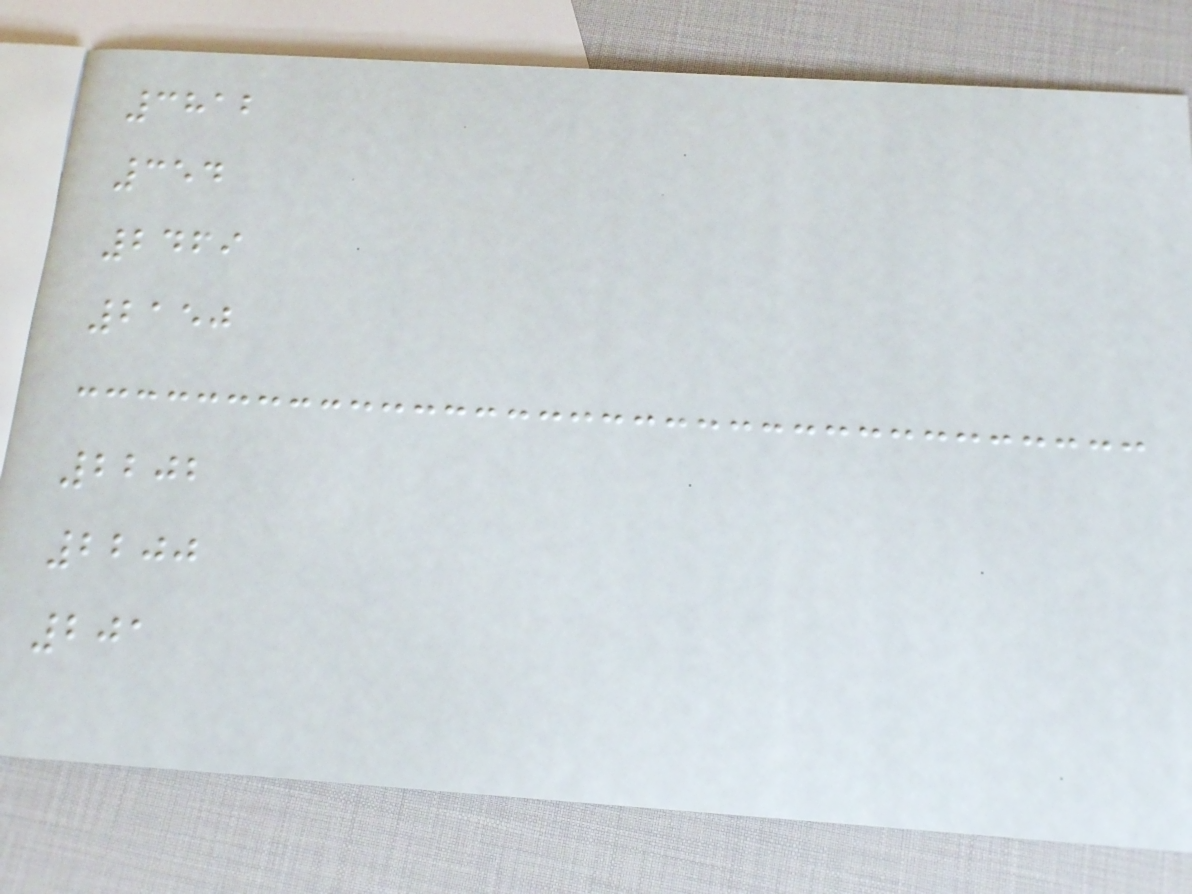3812
354
2469
2150
2202
2200
201
